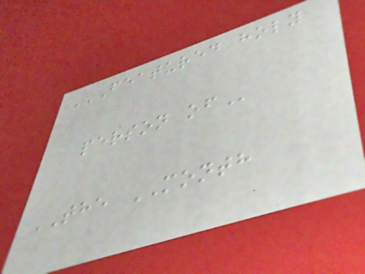FEATURED HOLY
PERSON OF
THE MONTH
